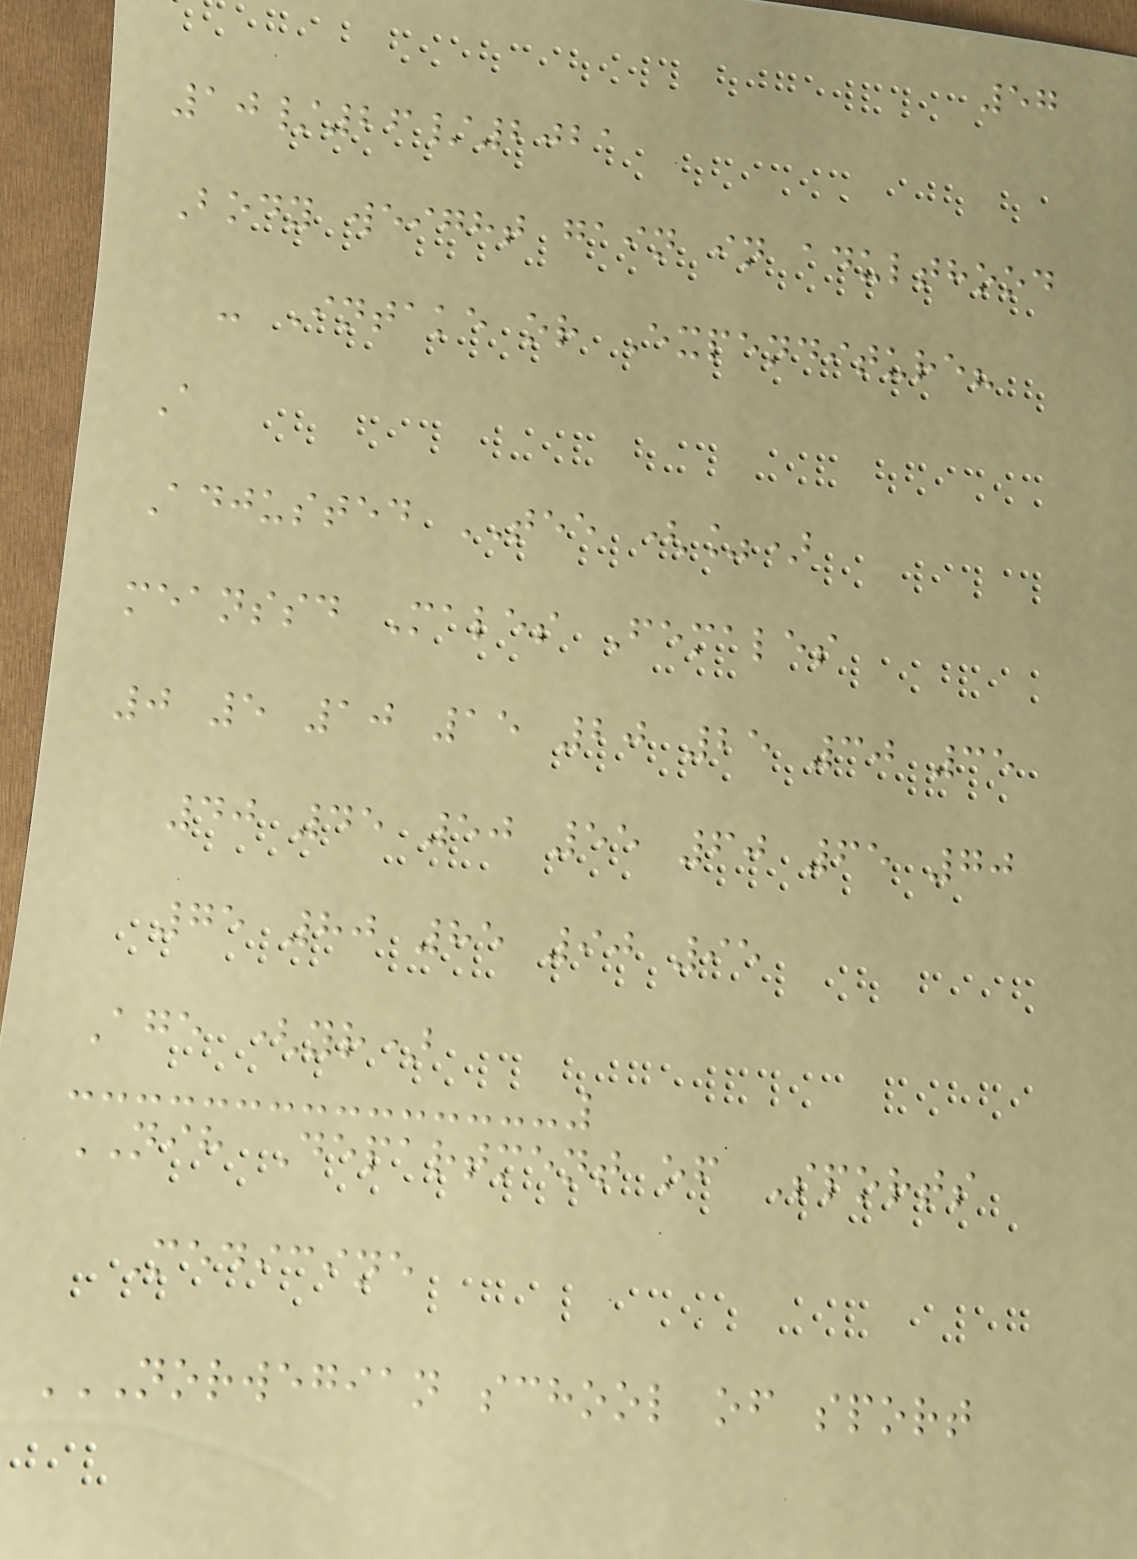57
10/26/2021
Body weight gain in adulthood
- Intake or Expenditure?
A
Adjusted TEE (%)
meanssd Males Females
0 5 10 15 20 25 30 35
40 45 50 55 60 65 70
75 80 85 90 95
Age (yr)
NIH Department of Sports
Medicine
NORWEGIAN SCHOOL OF SPORT
